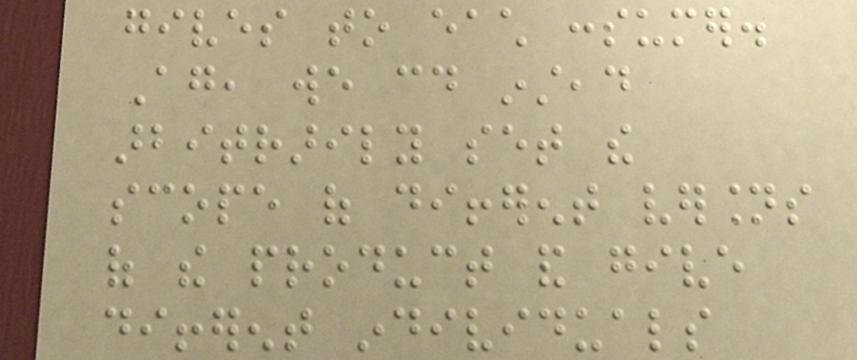gives to each consumer.
Again, we could instead
arbitrarily set the
scope of different versions
of the product and give
different individuals
